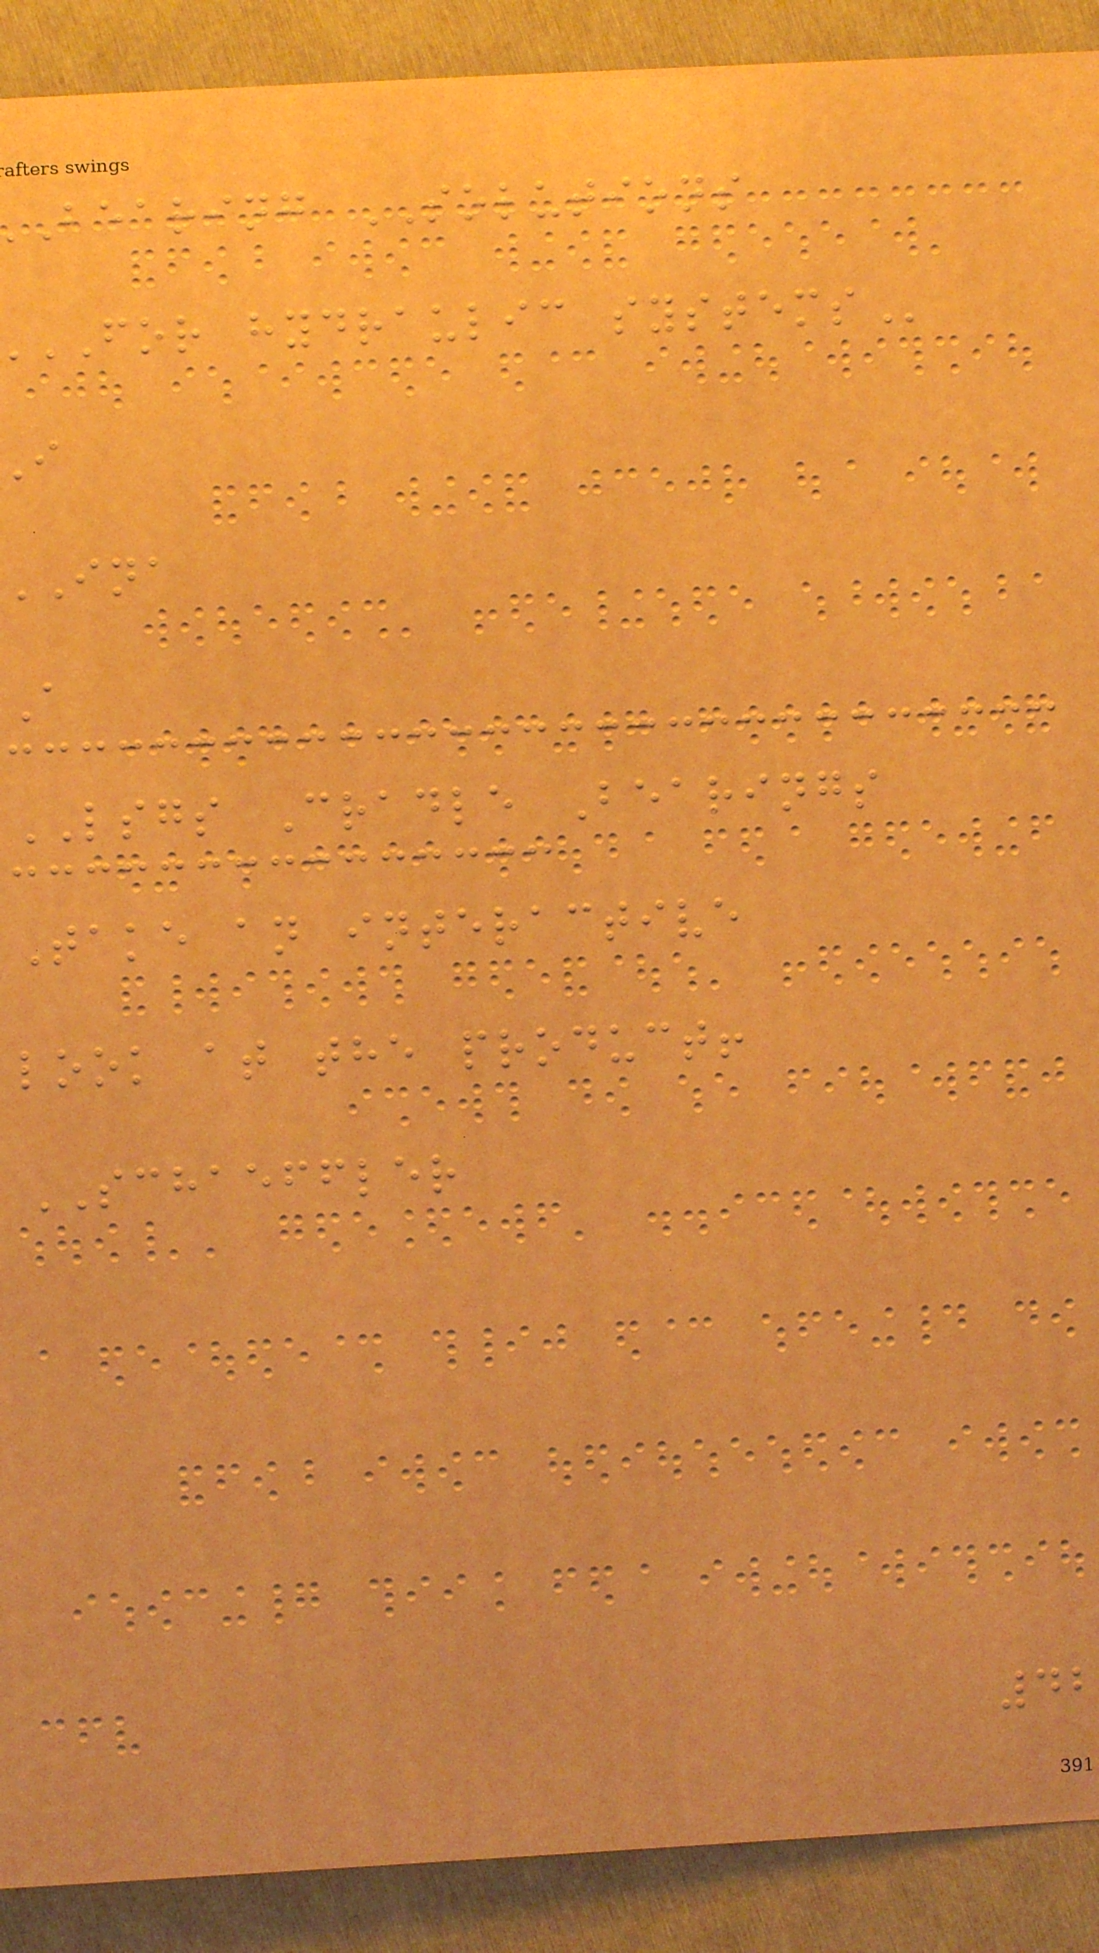bearing SOLUTIONS
FOR hydraulic
A
LSGS Cradle Bearings
Take an interactive
look at the product!
SCHAEFFLER
42
